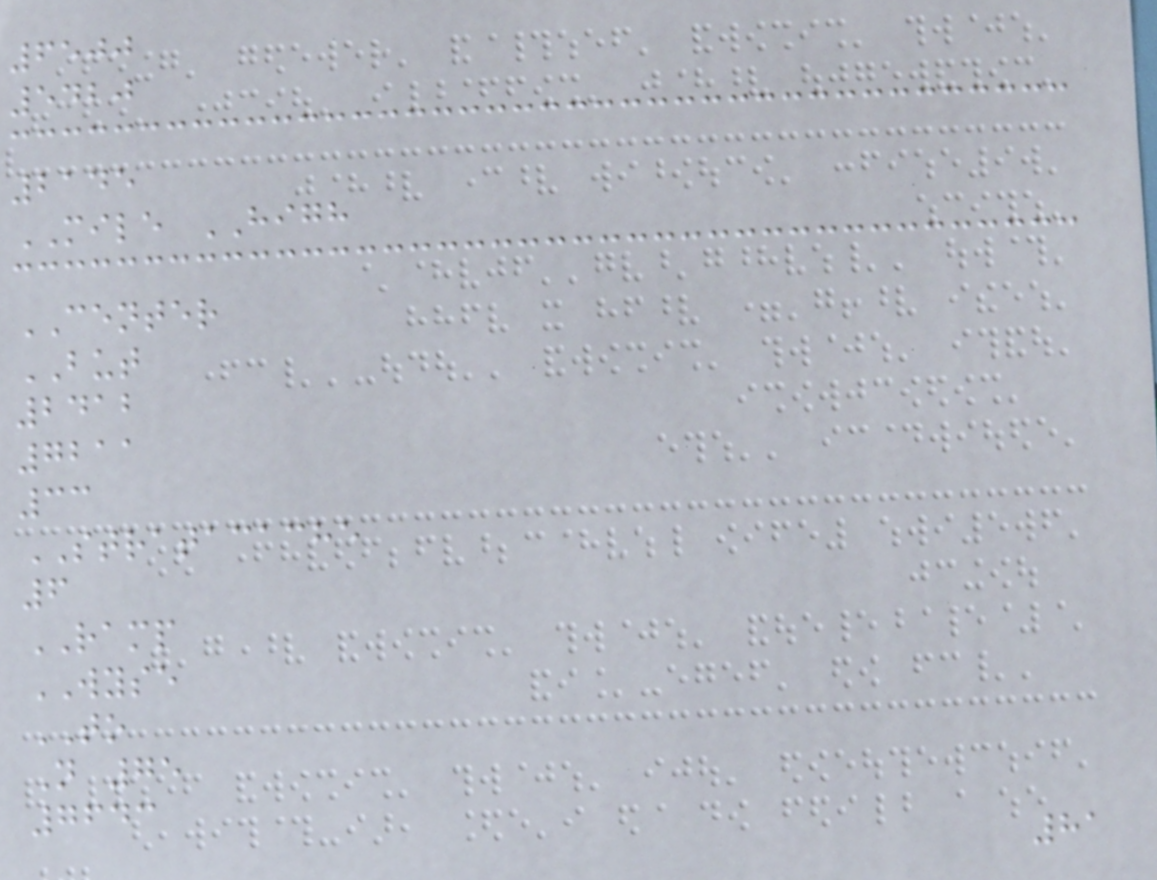6500
5420
2145
MILE HIGH
CENTER
BUT
2412
7211
33
STRATACACHE
6
RAMP
WYSE
TO
N 75
7643
81
